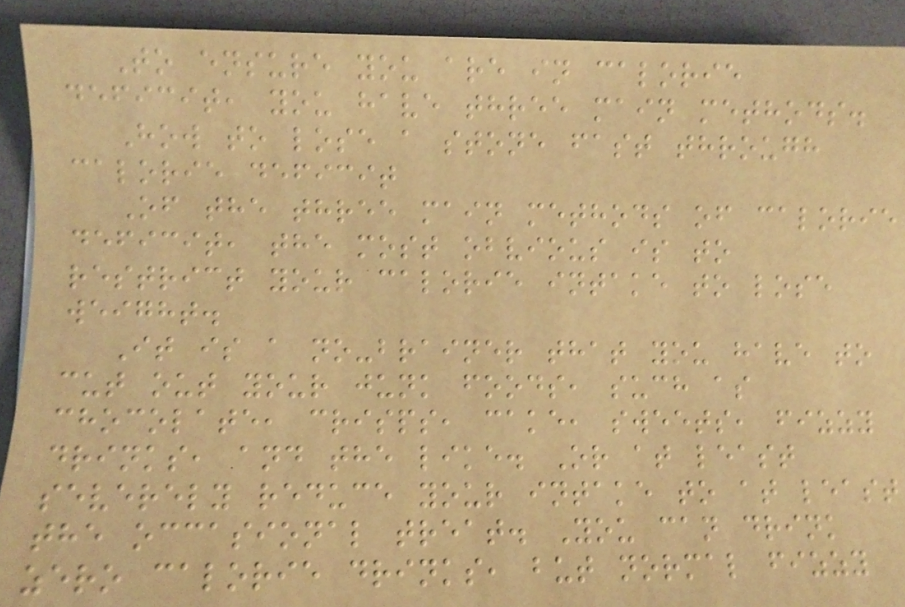To ensure you are in calorie
deficit, you have three main methods.
How to lose a stone fast through
calorie deficit
Of the three main methods of calorie
deficit, the most obvious is to
restrict your calorie intake to lose
weight.
It is a no-brainer that you have to
cut out your junk foods, such as
chocolate, crisps, cake, sweets, fizzy
drinks, and the like. Or at least
severely reduce your intake to at least
the occasional treat. You can drink
zero calorie drinks, but normal fizzy
